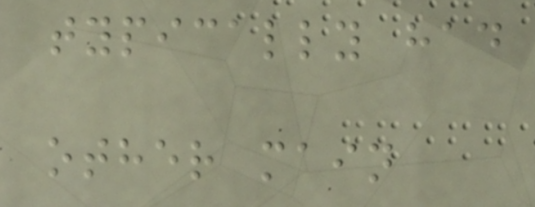typically had
other main
